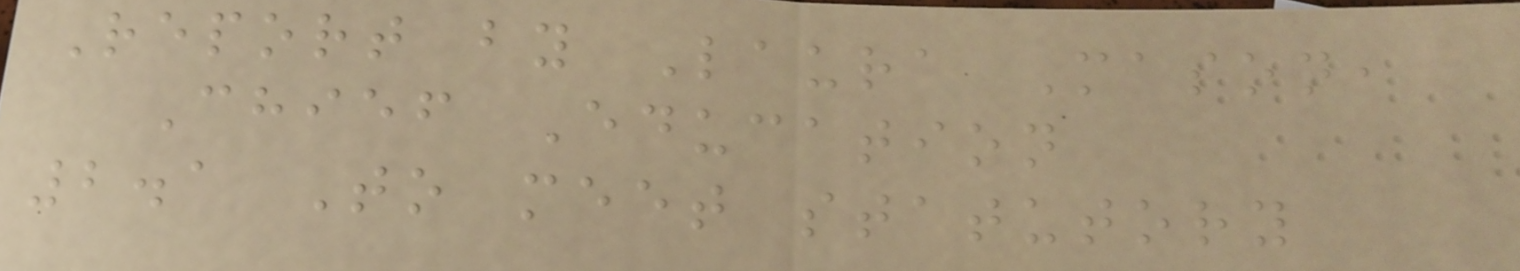Report by Laura Mason,
Chief Education
2.1 To meet statutory
